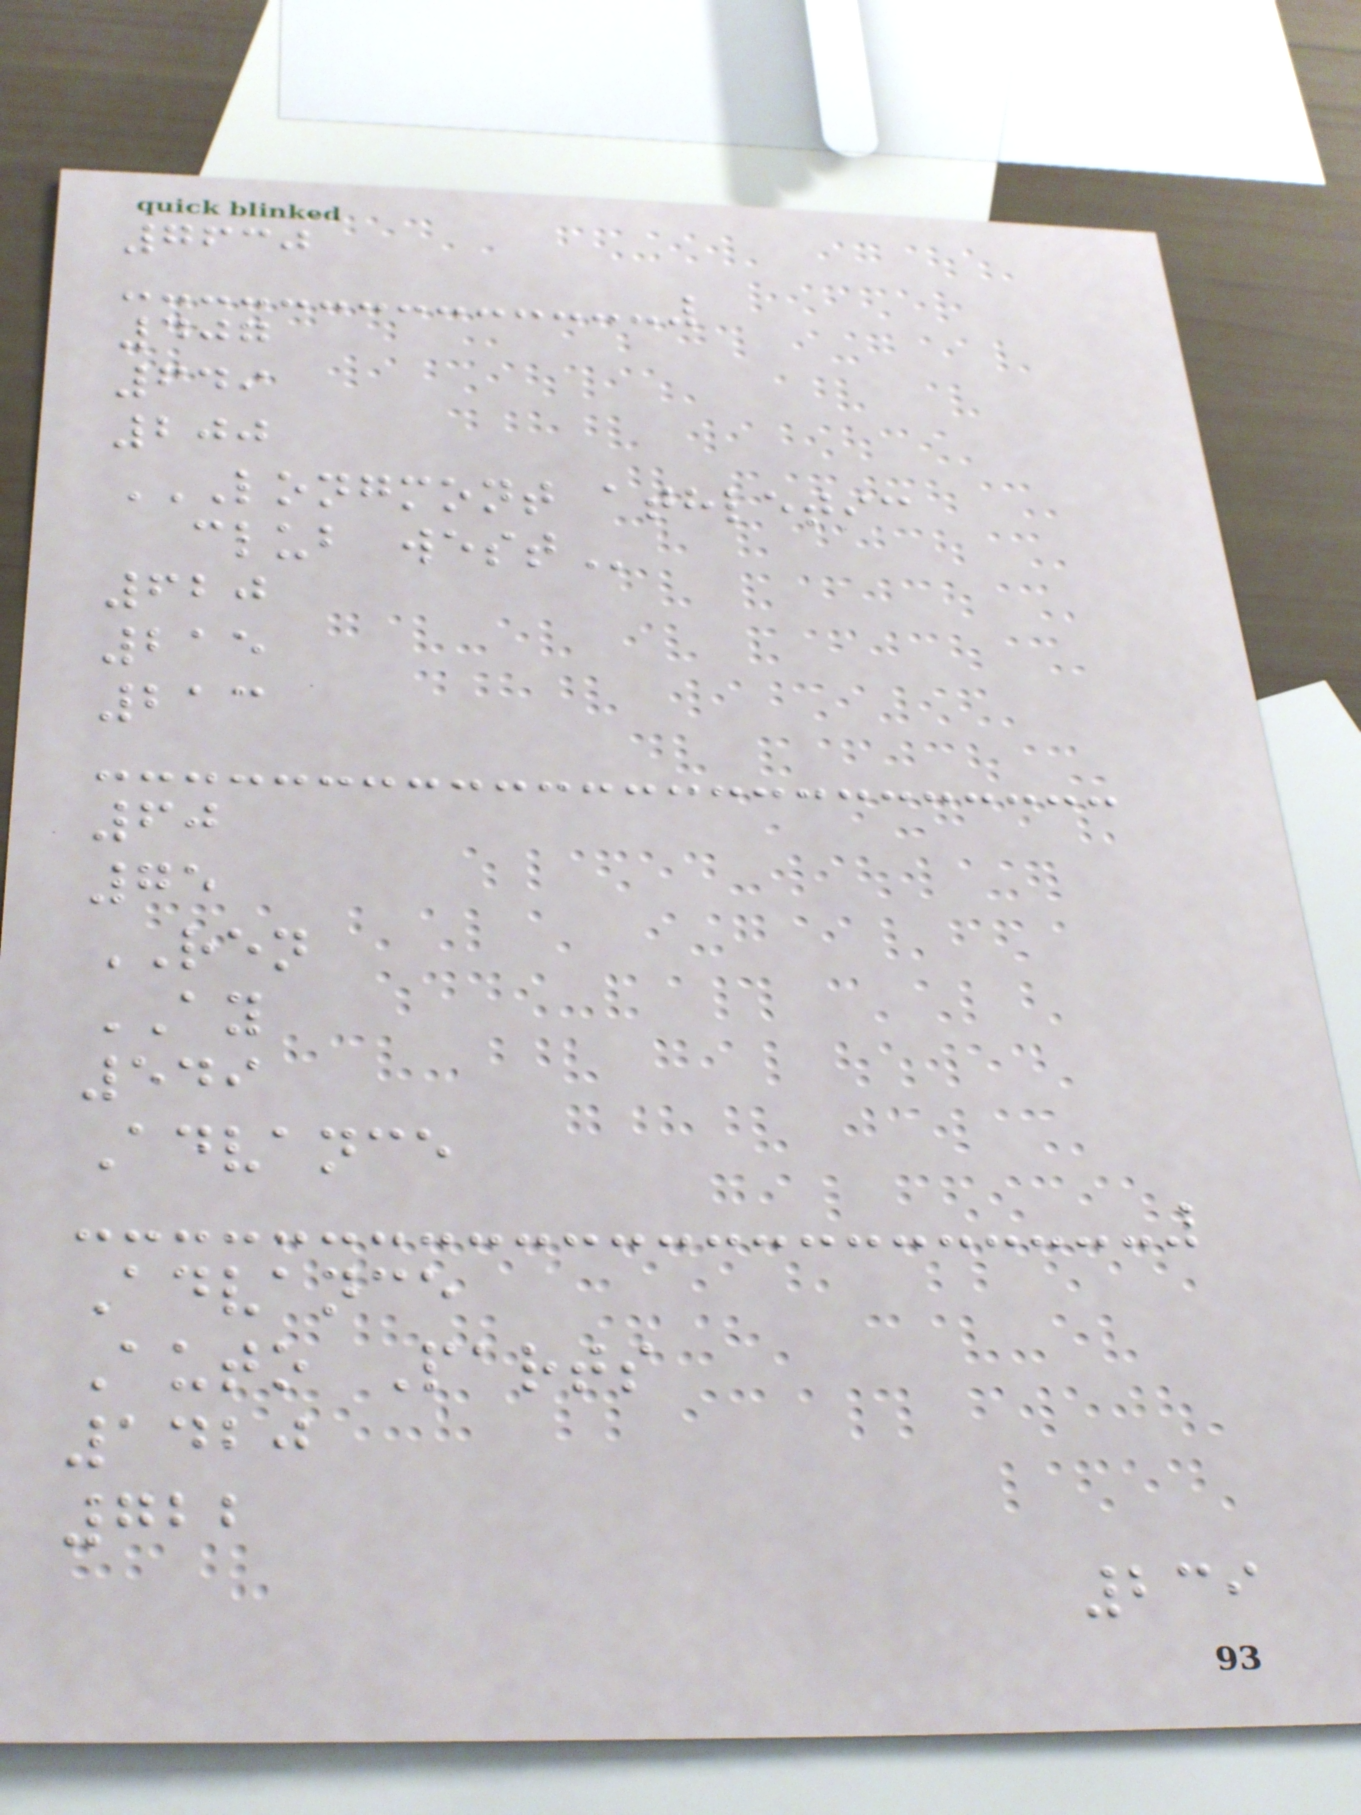7630
407
649
200
LONGMONT ATHLETIC
CLUB WEST
620
215
213
60
75
REN
AY
549
Advance
Advance
Auto Parts
1420
722
239
